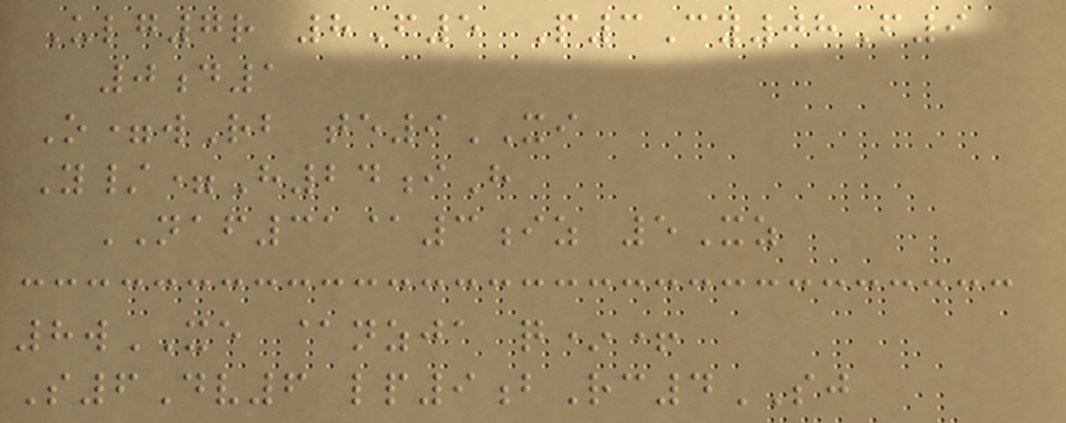Ulg7r 8F5 P3Cy08F9
0d1
O=wRb te9XI
Y/=H24iH
NAF31@3iz 5Xz
8wXE @nzja q*+
S6Dv6 lp9bRc4SJ
